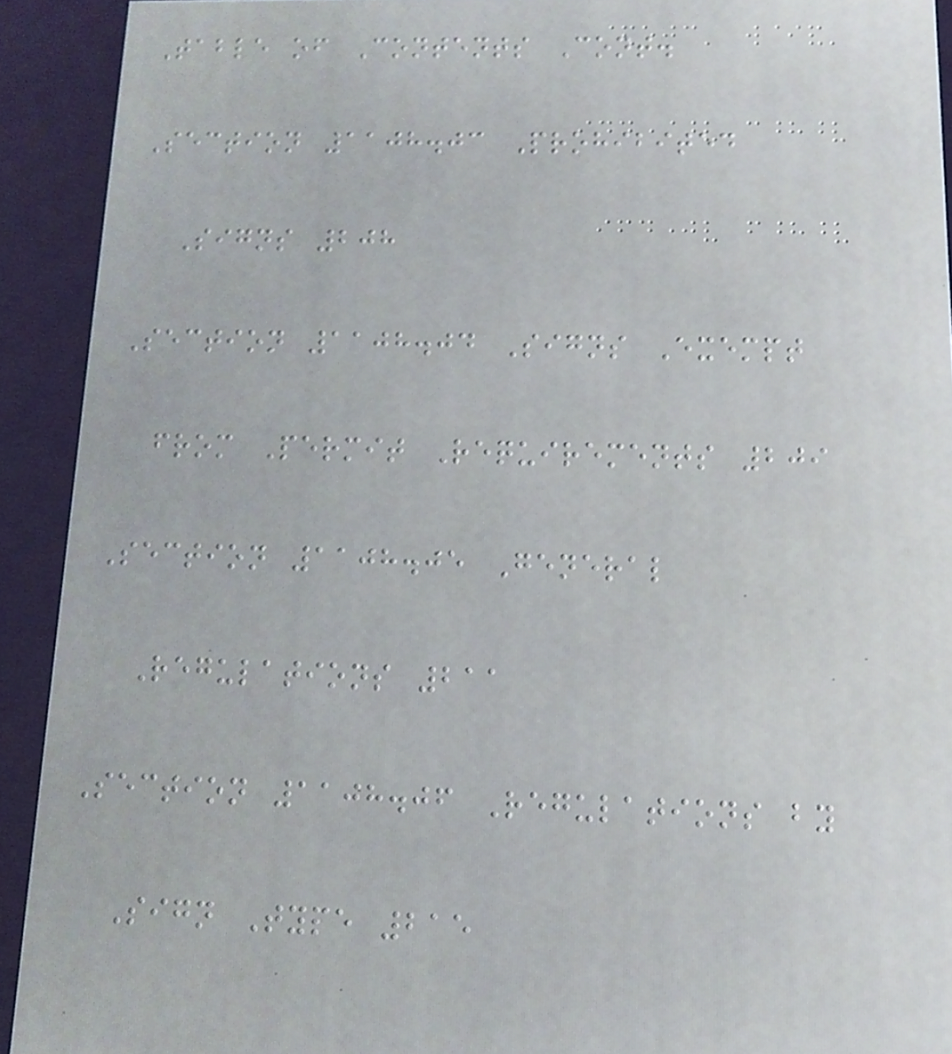Table of Contents Cont.
Section 1108.03 Prohibited
Signs 208
Section 1108.04 Signs Exempt
from Permit Requirements 209
Section 1108.05 General
Regulations 211
Section 1108.06 Regulations by
Sign Type 215
